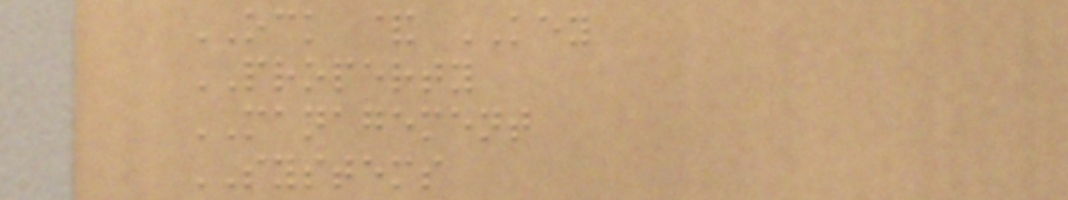OCK & KEY
PROPERTY
MANAGEMENT
SYSTEMS
